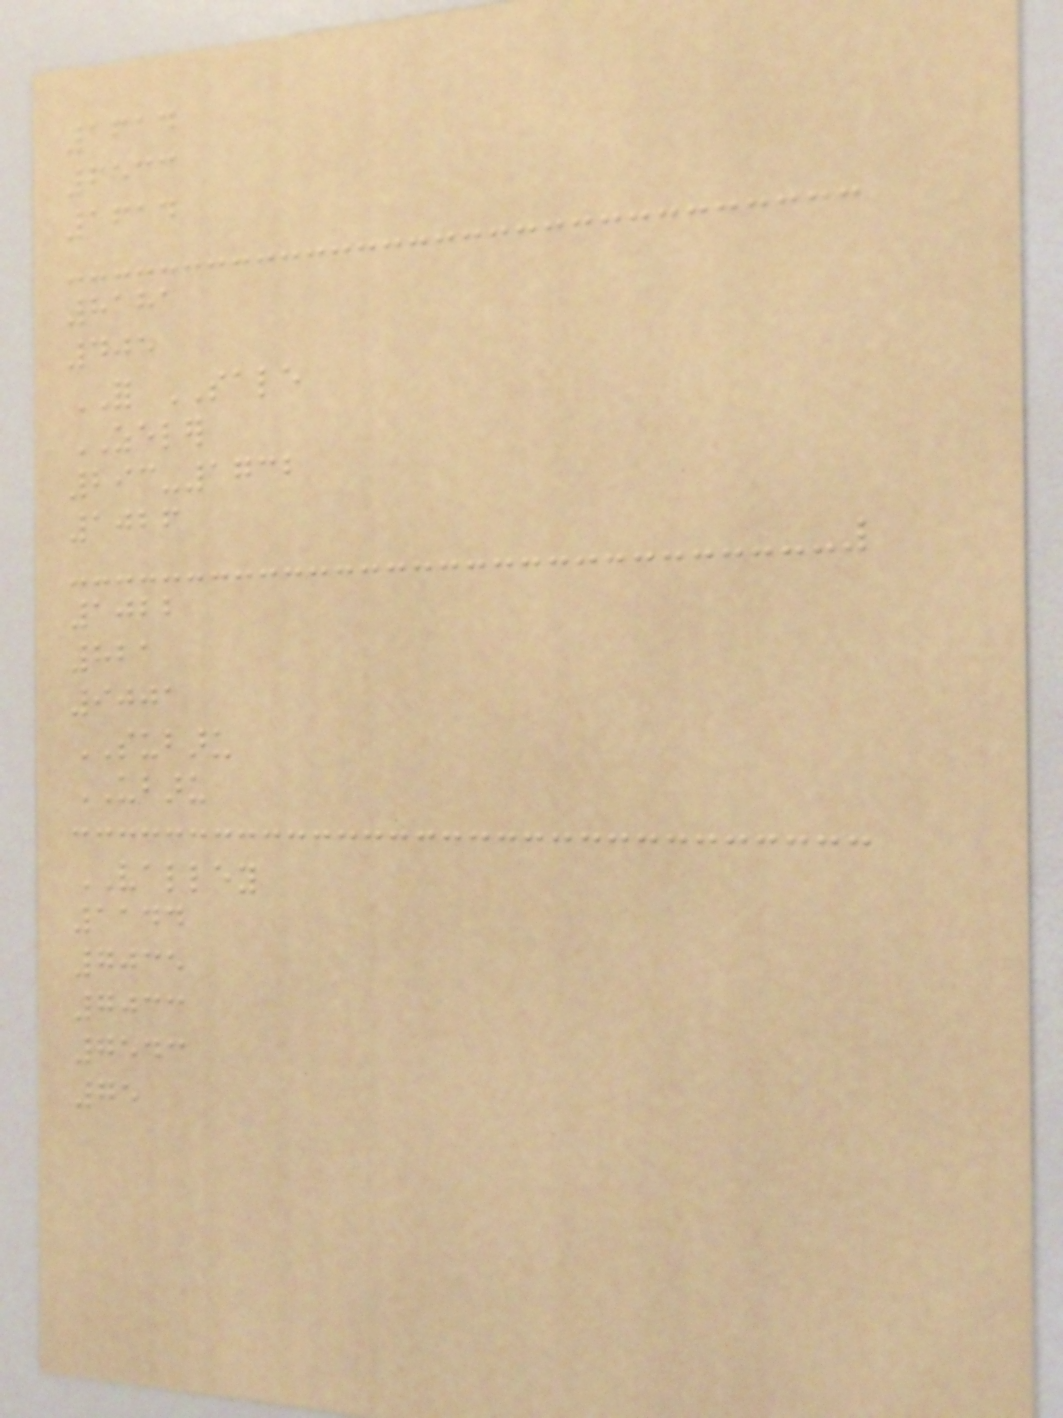1614
6533
1614
8181
405
FOR SALE
ZELER
293-1732
1026
1022
821
9001
SUBARU
UBARU
VALLEY
1144
7035
7033
7543
75
